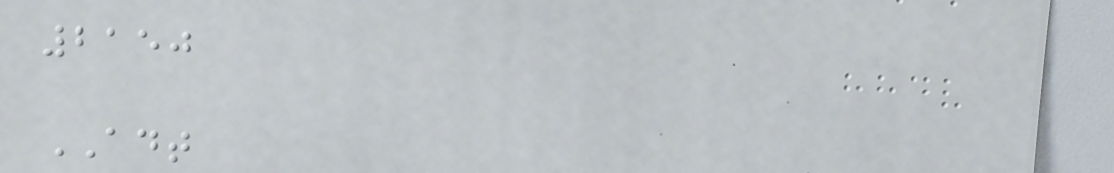2150
ADT
